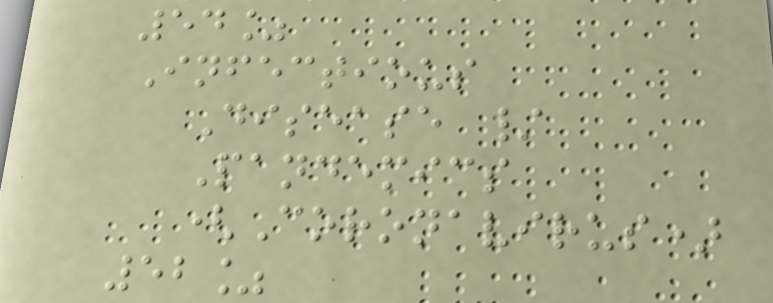54%
Infectious
Disease /
Pandemics
(Coronavirus)
52%
